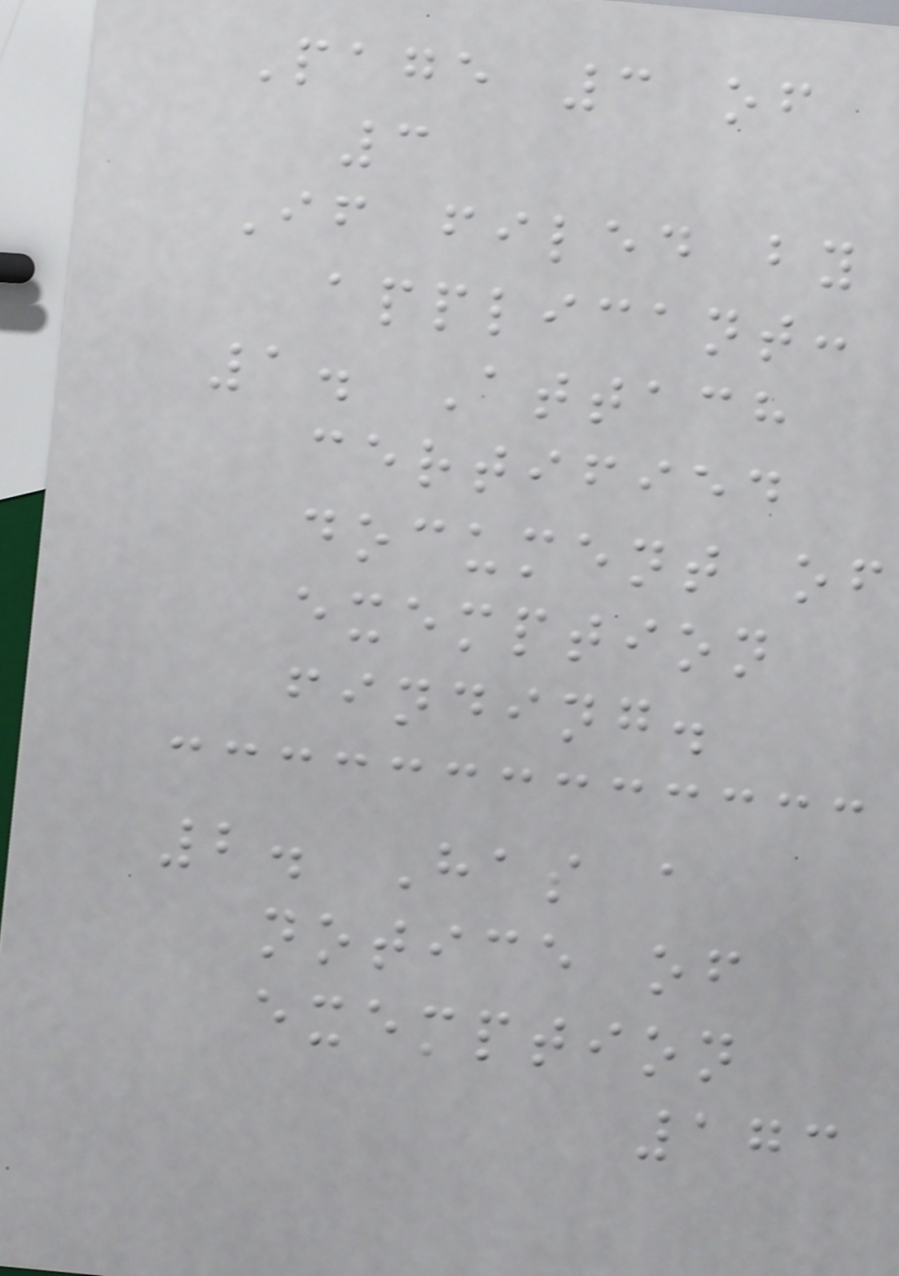Page 3 of
3
If filed by
applicant:
1. Attach
certified
document of
exemption
finding.
2. Has a
notice of
exemption
173
